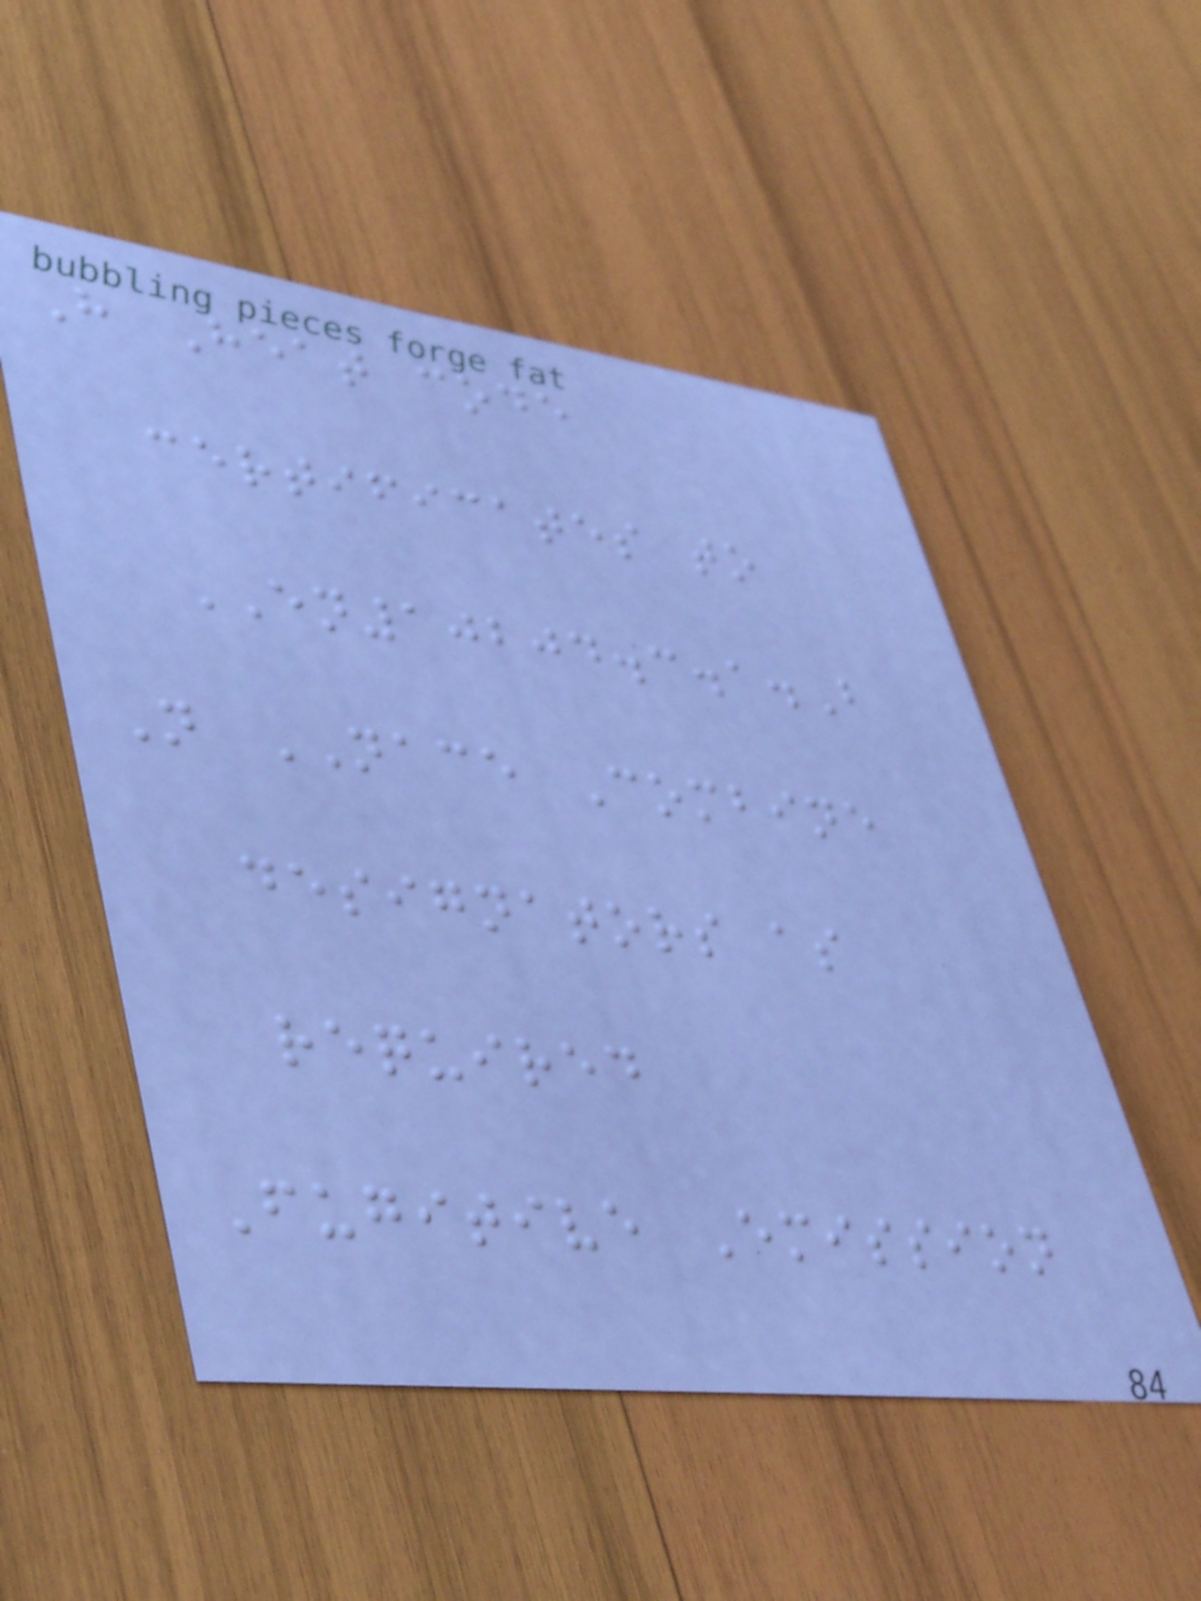H Heat code
certificates to
EN10204.3.1.B
N NACE Combine
designators as
required
Fugitive Emission
